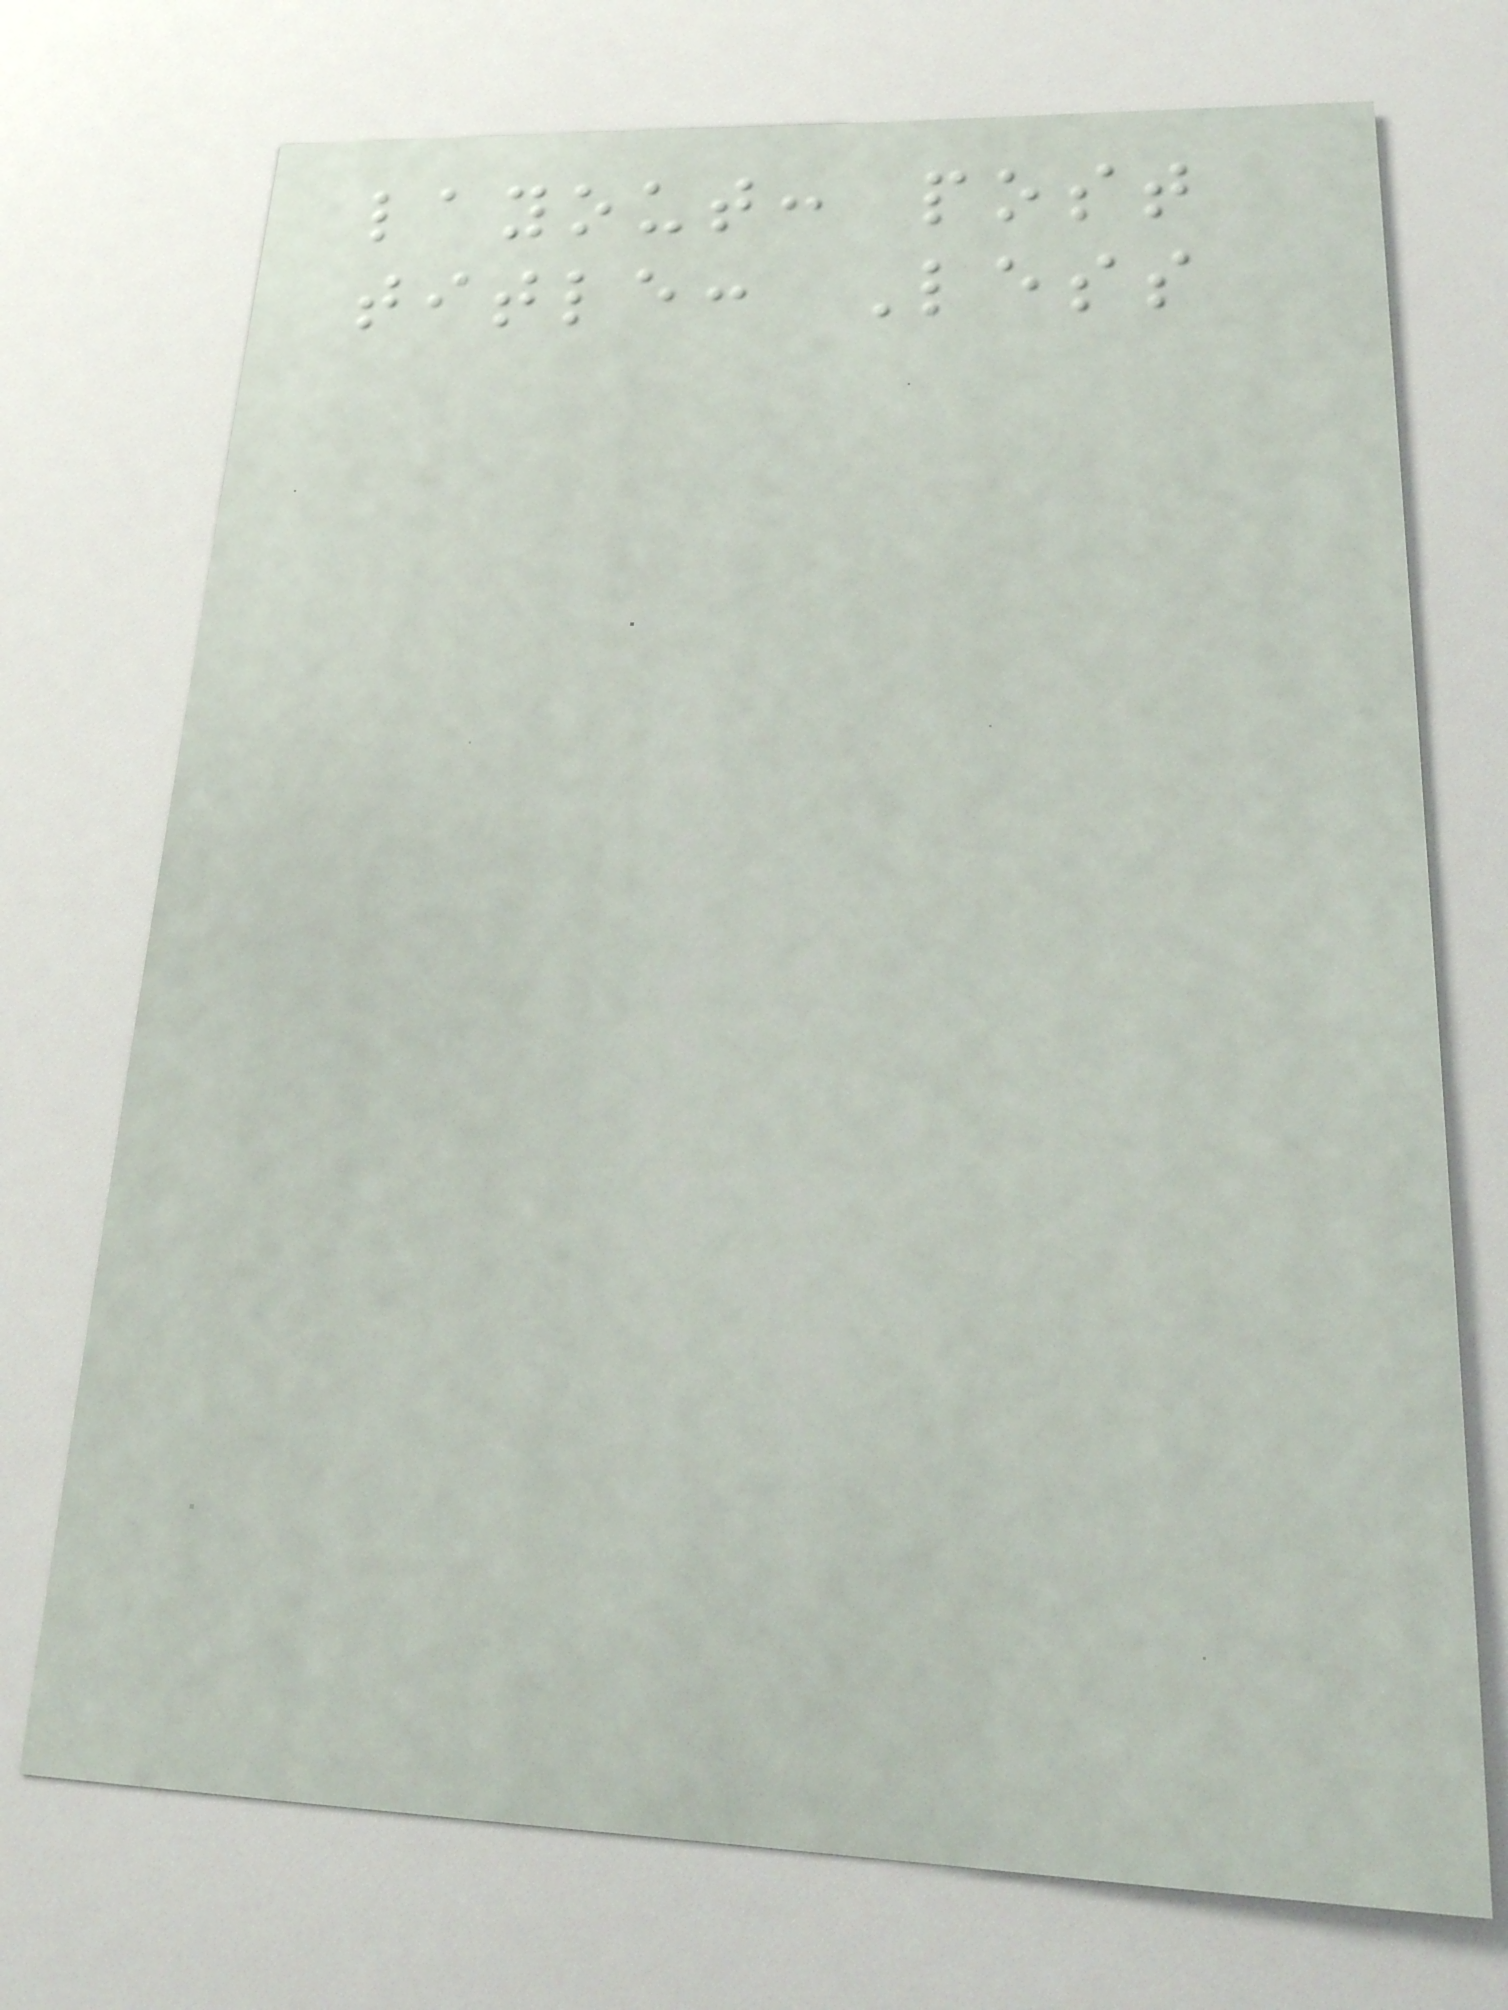layout: post
title: Less
